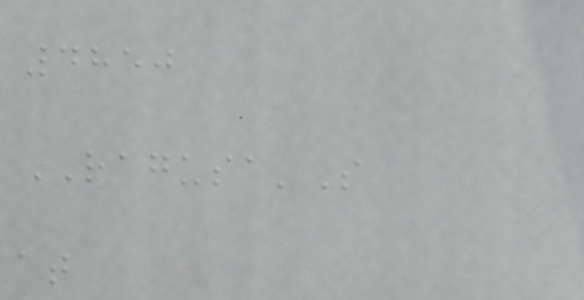4850
RAGUSA'S
at
